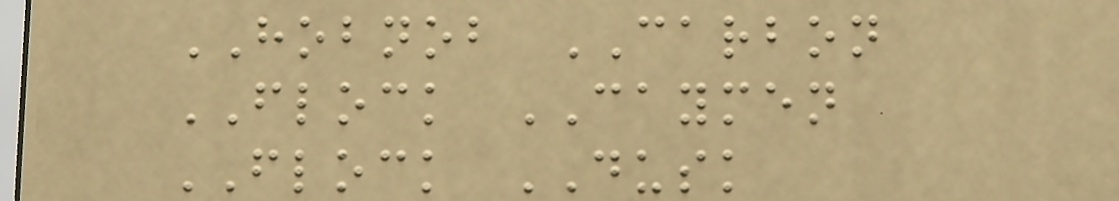HOBNOB CARBON
FLOCK CAYMEN
FLOCK DUSK
